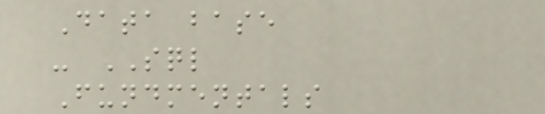Data base
- SQL
Fundmentals
